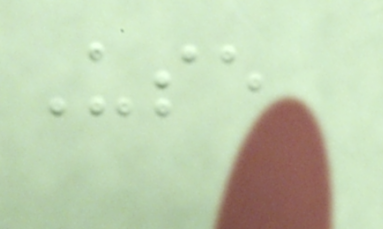Use
